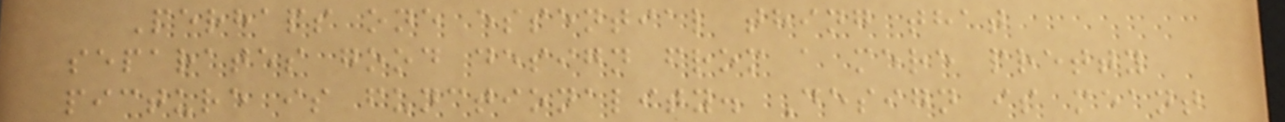Perhaps one essential thing that
separates good design from a mere pretty
picture is functionality. Design is meant
